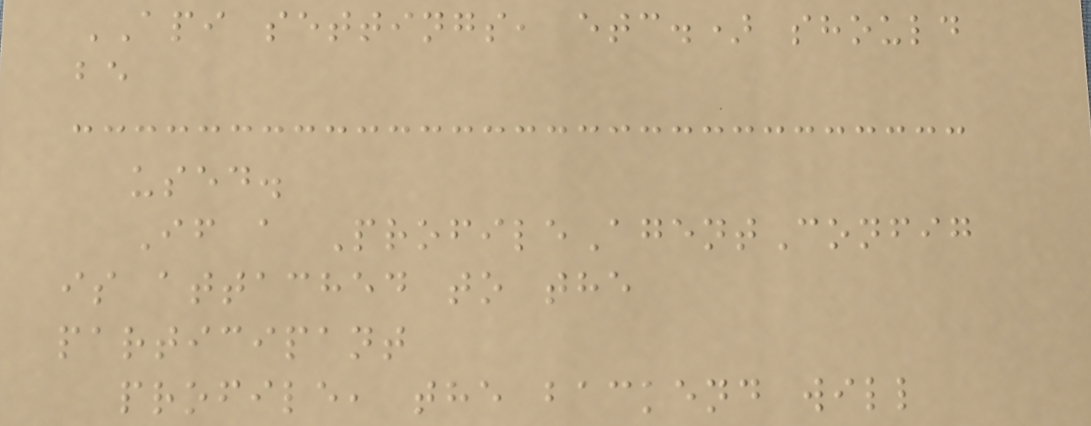API settings, etc.) should
be
used.
If a ProfileAgentConfig
is attached to the
participant
profile, the backend will
